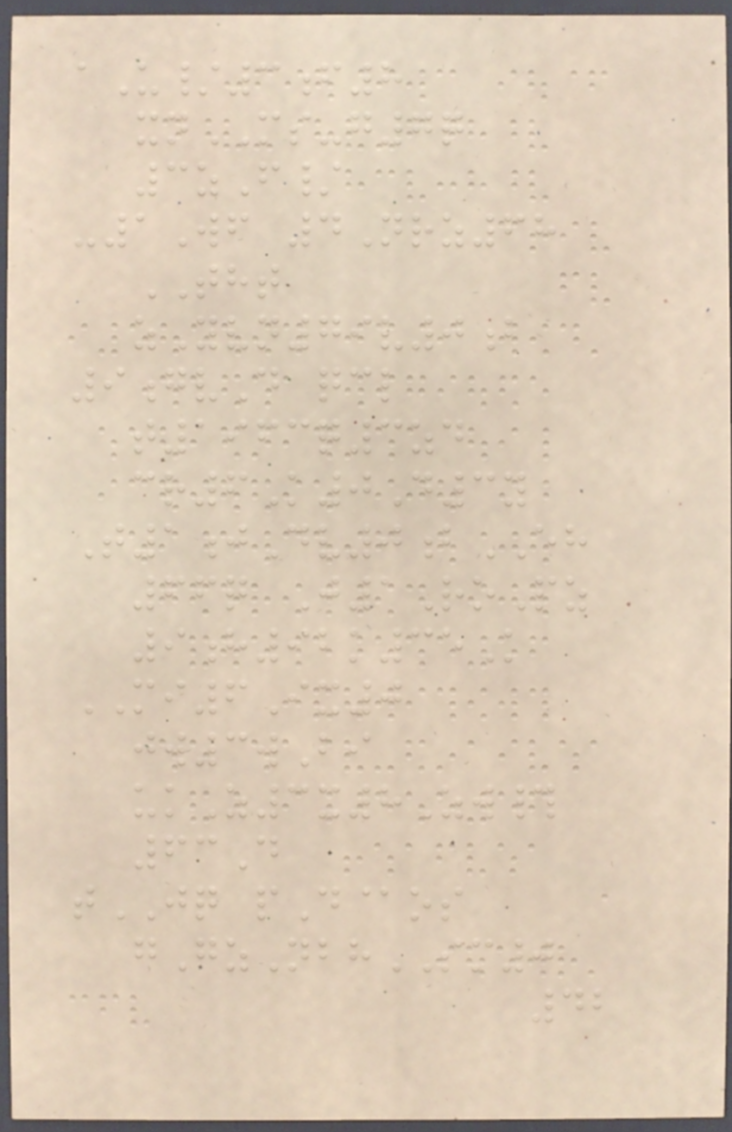aU/3f8
xnMS-g7q
3zF/
-1Wf 4Nrz68
THT
zYvn79v0b
9gvD qcl
t1963q3zd
cr6K0D3y
T1jDv0bEH
66q J1RoPz
9h92k35K
MI6Ix0
jw3wBi
ukZ3x8Zw#
63D
tJQ pD@os
gGzNbhSM0
42
